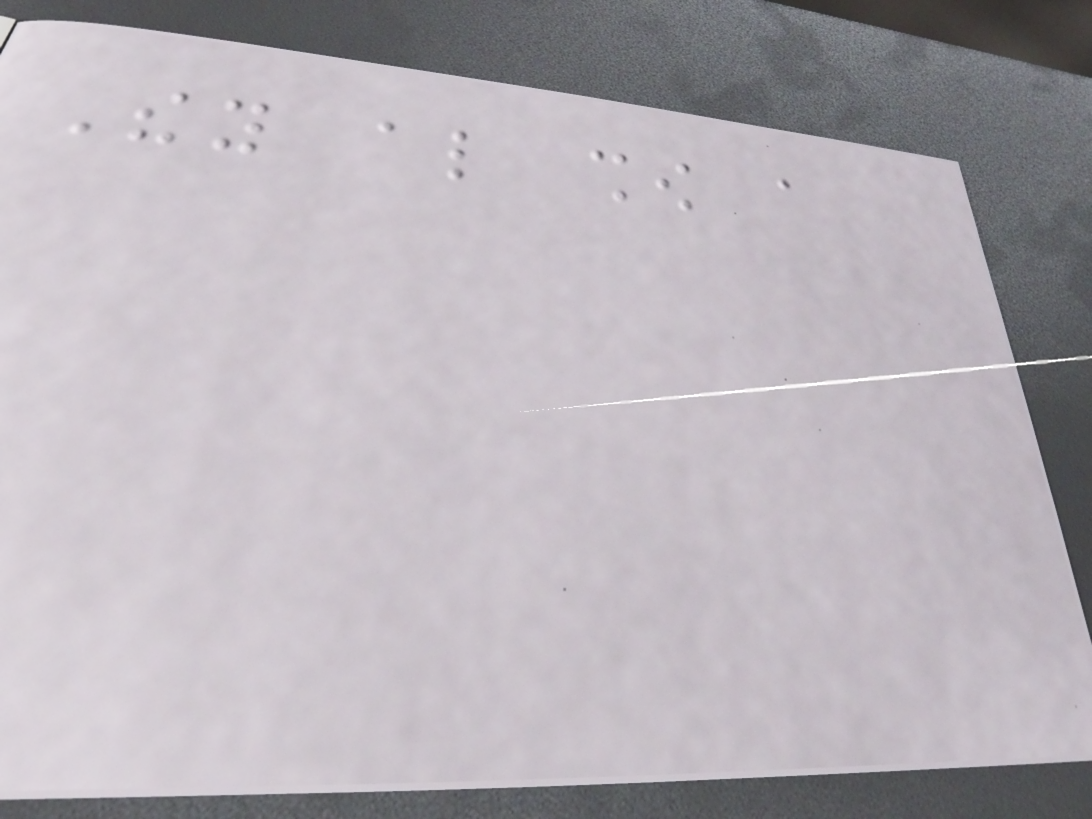They also show a
